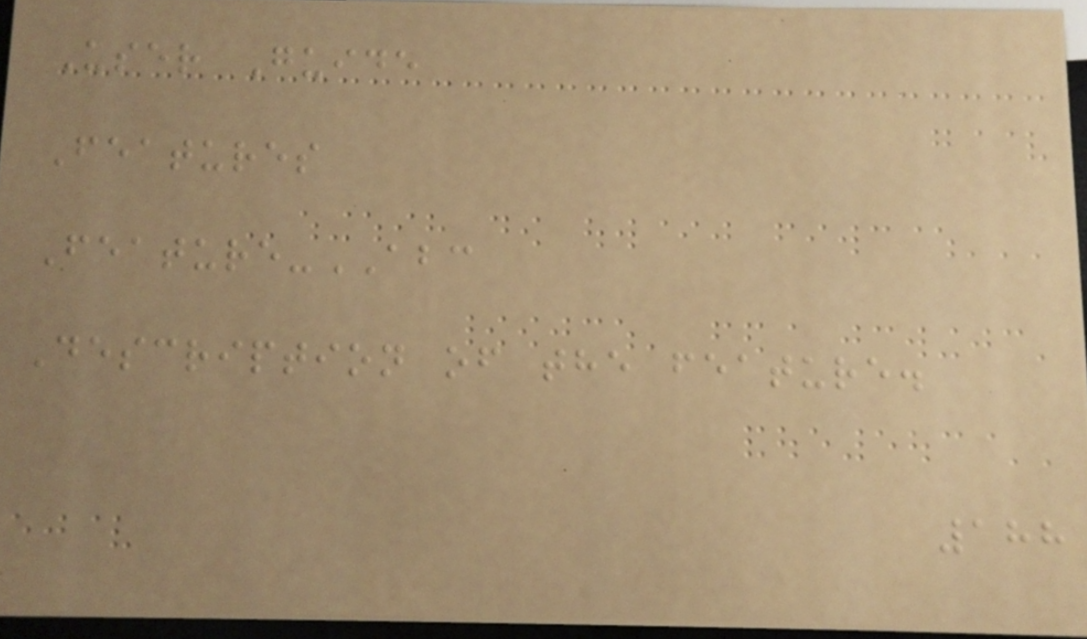User Guide
Features
Feature-ABC
Description of the feature.
188
